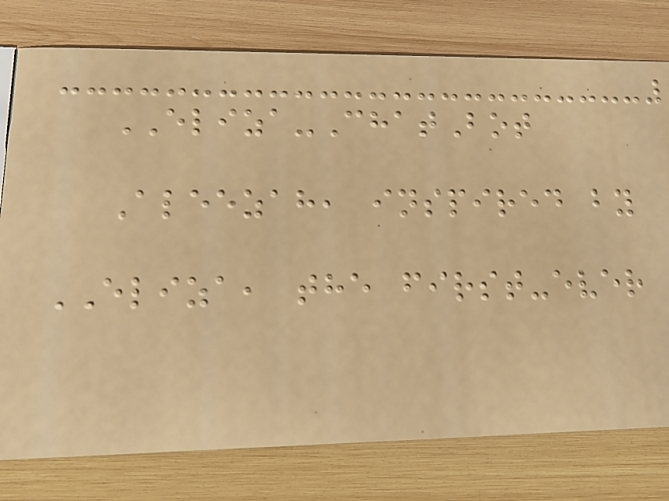ELIZA-ChatBot
Aleezah, inspired by
ELIZA, the first-ever
